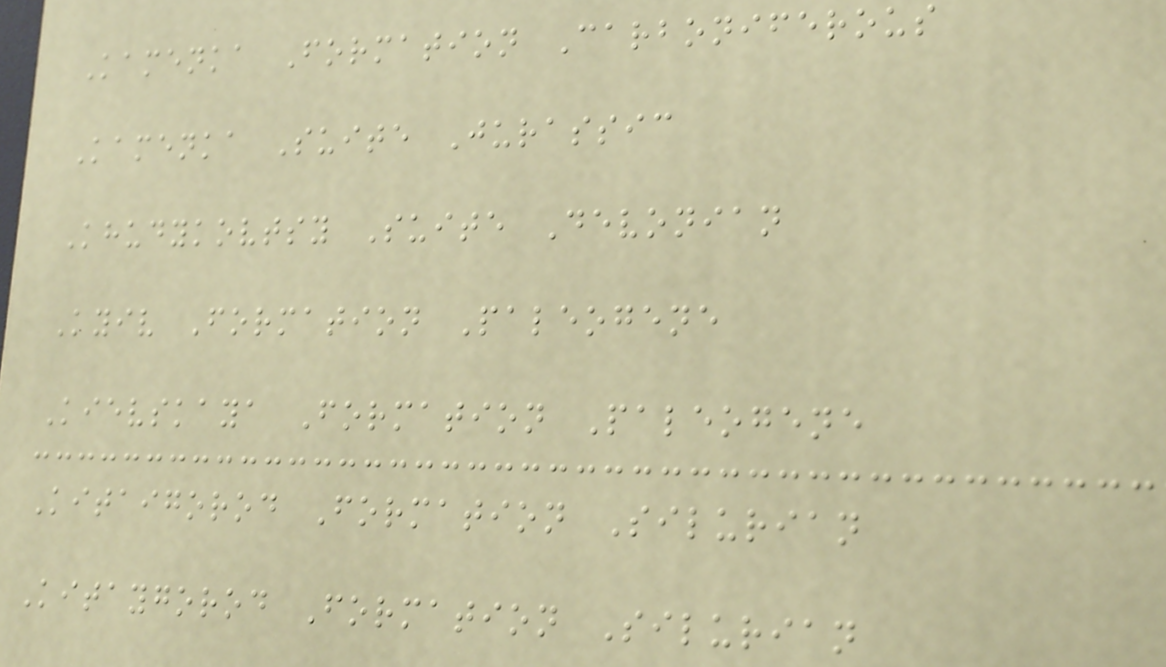Kamenka Formation Carboniferous
Kamenka Suite Jurassic
Khudykovtsy Suite Devonian
Kyiv Formation Paleogene
Kievskaya Formation Paleogene
Kitaigorod Formation Silurian
Kitaygorod Formation Silurian
